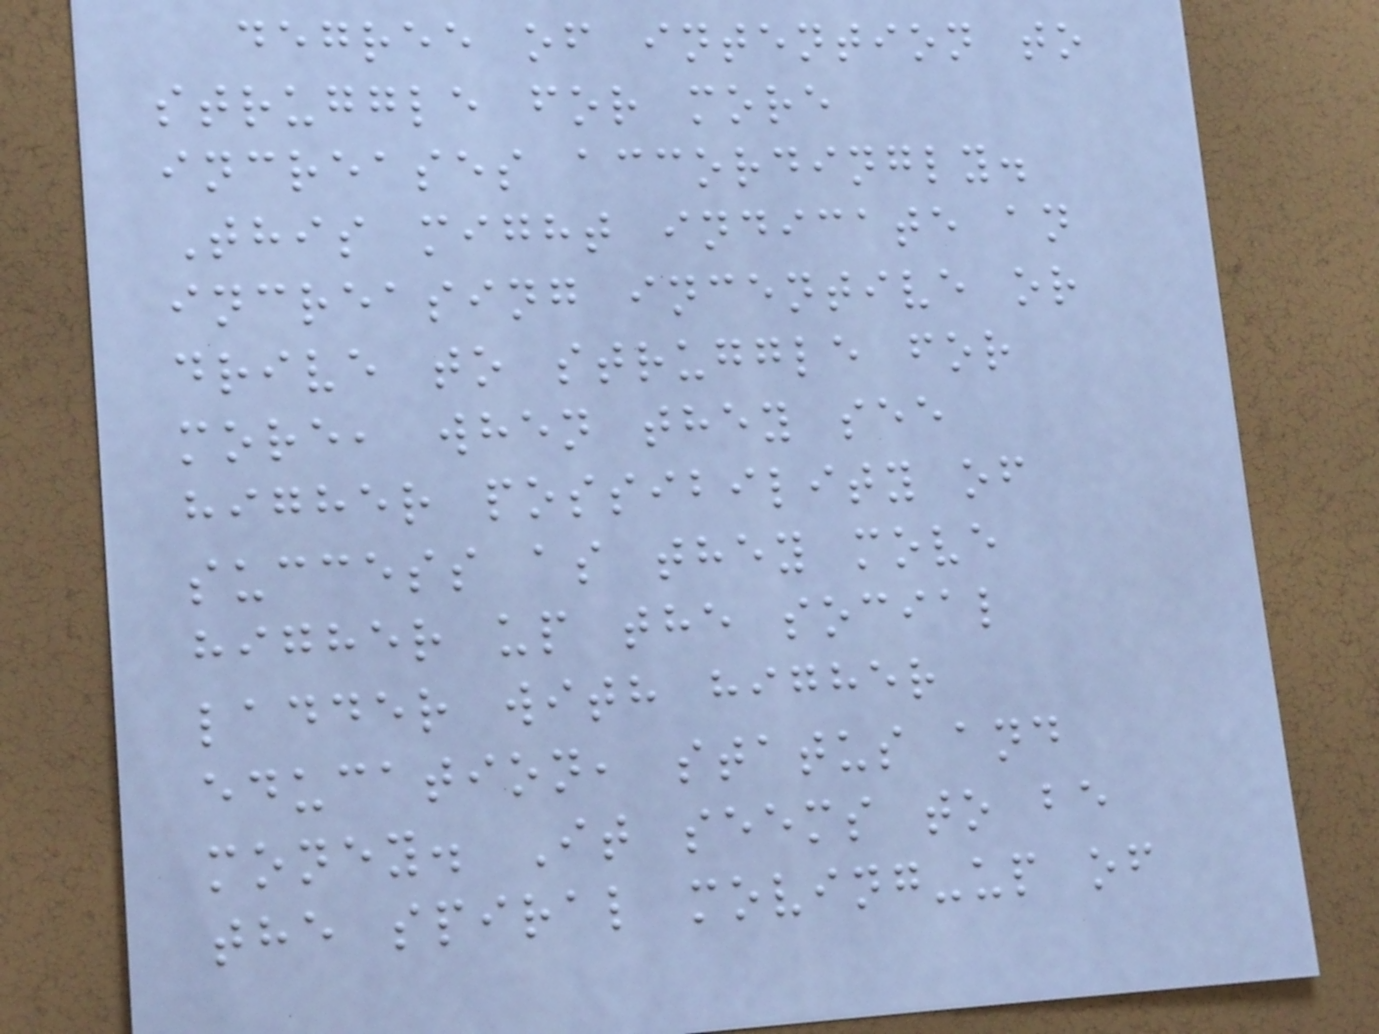degree of intention to
struggle for more
increases accordingly.
This might indicate an
increasing incentive or
drive to struggle for
more, when they see
higher possibility of
success as they move
higher up the social
ladder with higher
education, status and
money. It seems to be
the spiral moving-up of
